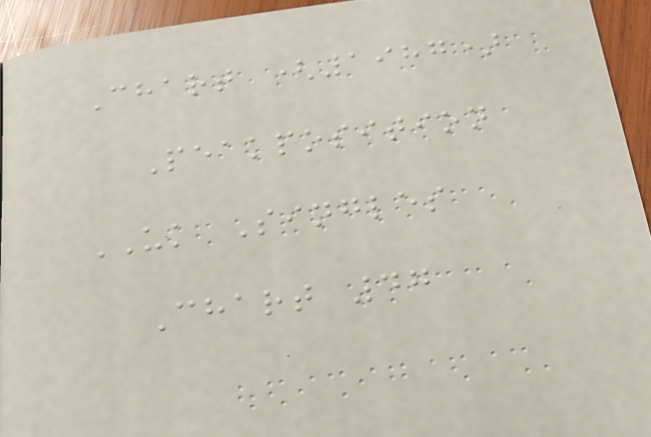Chart (1987)
Peakposition
UK Singles
Chart 47
